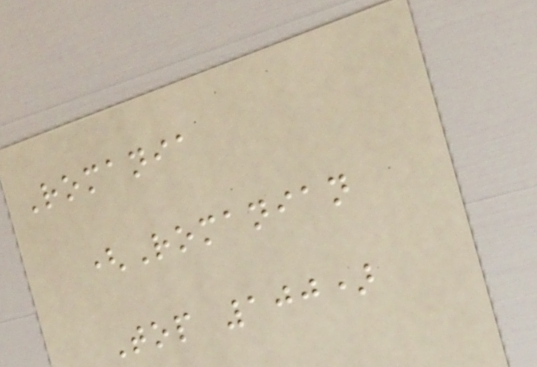Romania
(Romanian
Top 100)
